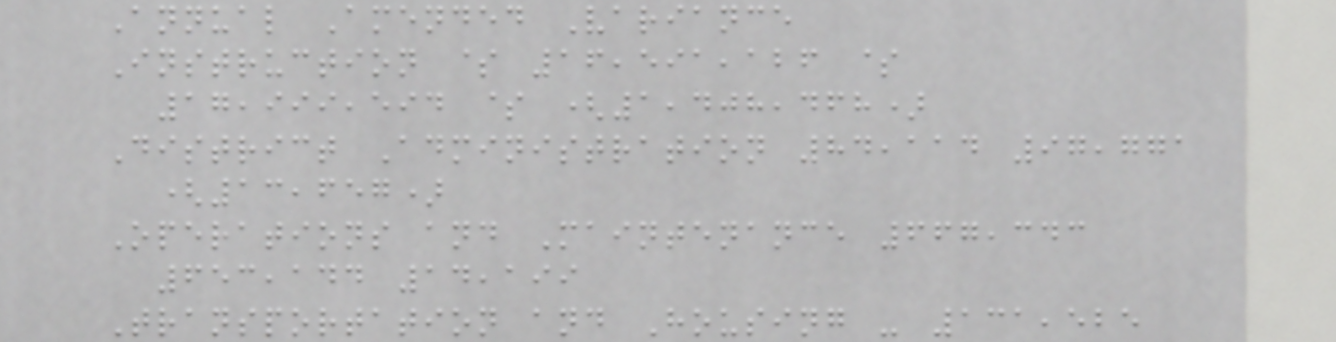Annual Amended Variance
Instruction $ 16,591,126 $
17,999,594 $ (1,408,468)
District Administration 84,114 97,771
(13,657)
Operations and Maintenance 667,343
653,144 14,199
Transportation and Housing - 131,525
